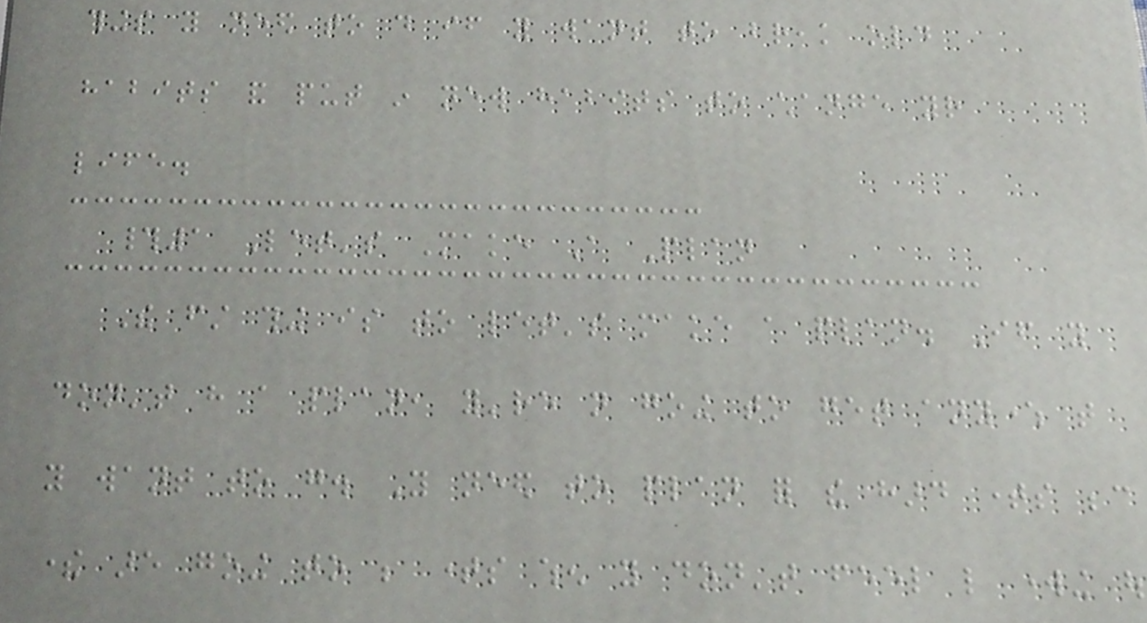things you need to do if you want to break old
habits and put in new habits to change your
life.
#1 Let's Make A Plan
The first thing is to let's make a plan. If you
don't have a plan, you're not going to get anywhere that
you want to go. You need to plan for the hard times because
there are going to be times when you don't feel like working out
